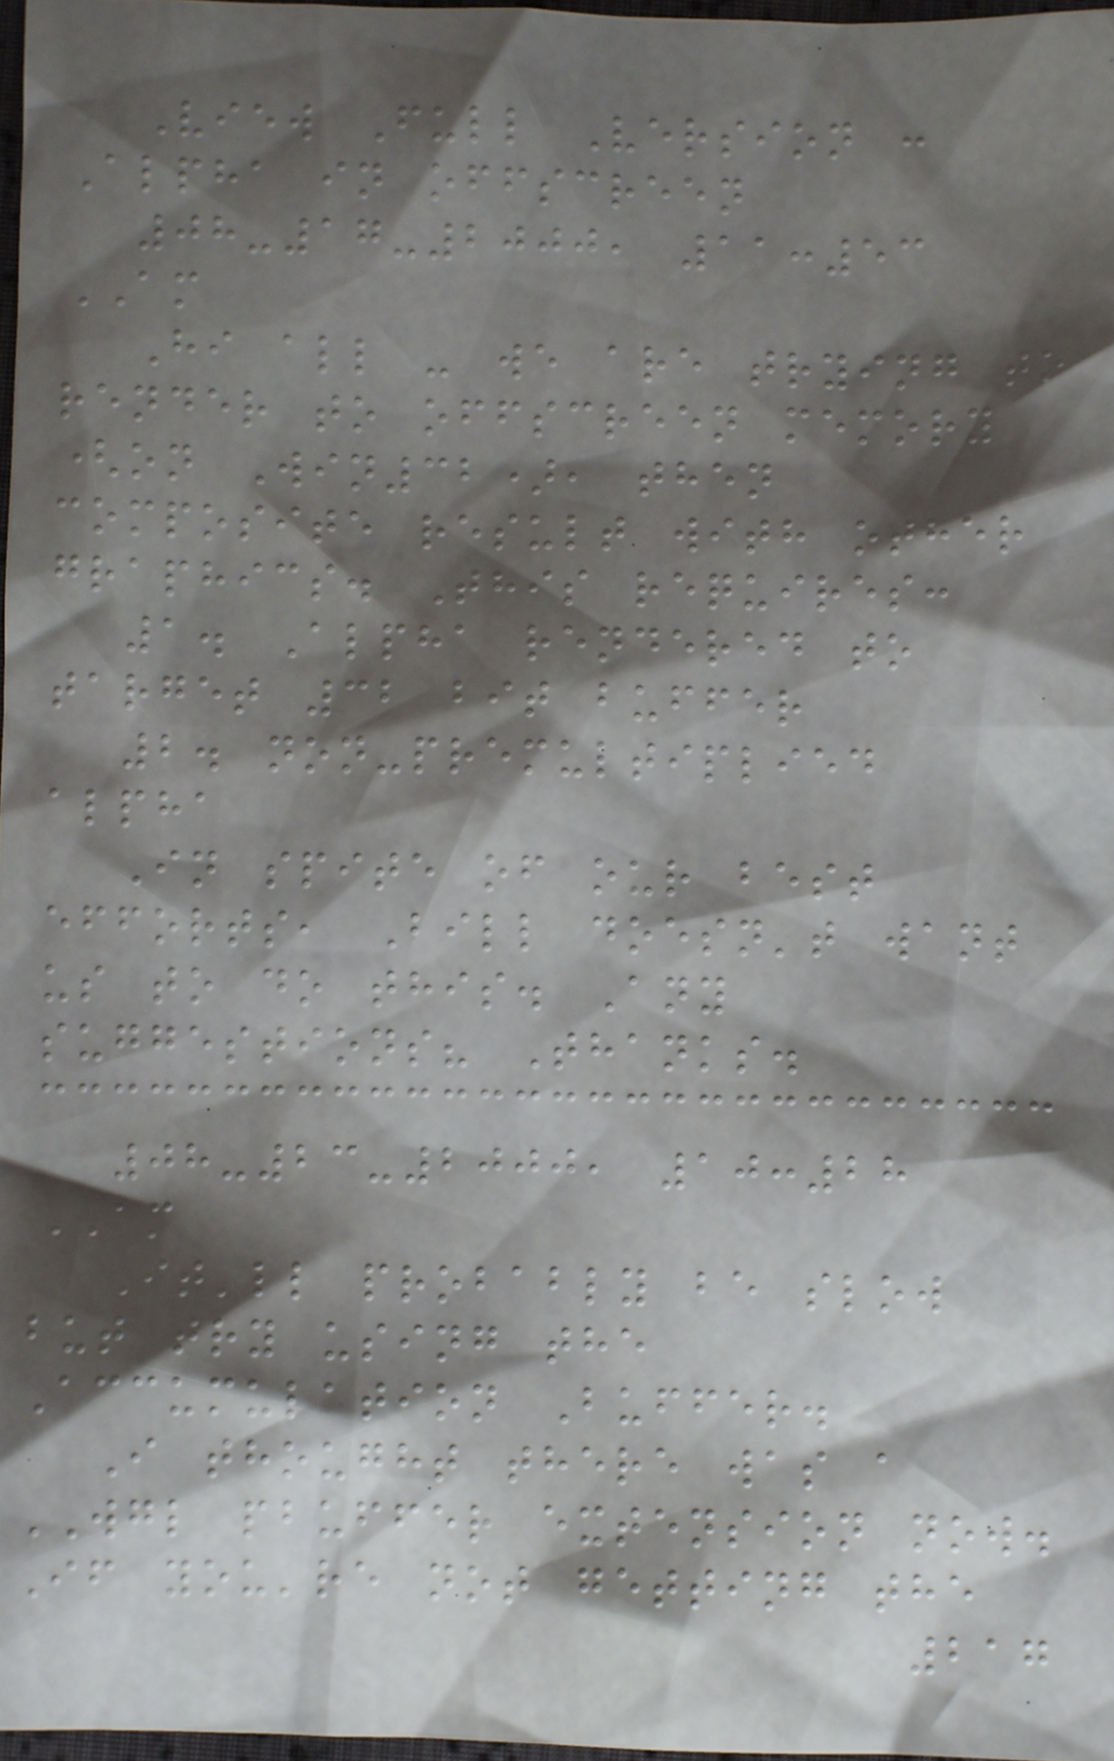View Full Version :
Alpha in offscreen
08-17-2000, 11:53
AM
Hi all - we are trying to
render to offscreen memory
(on Win32), then
composite result with other
graphics. This requires:
1. Alpha rendered to
target 32 bit buffer
2. non-premultiplied
alpha
In spite of our best
efforts, Bill doesn't want
us to do this. Any
suggestions? Thanks.
08-23-2000, 10:28
AM
It'll probably be slow
but try using the
Accumulation Buffer.
I thought there was a
WGL pbuffer extension now.
If you're not getting the
217
